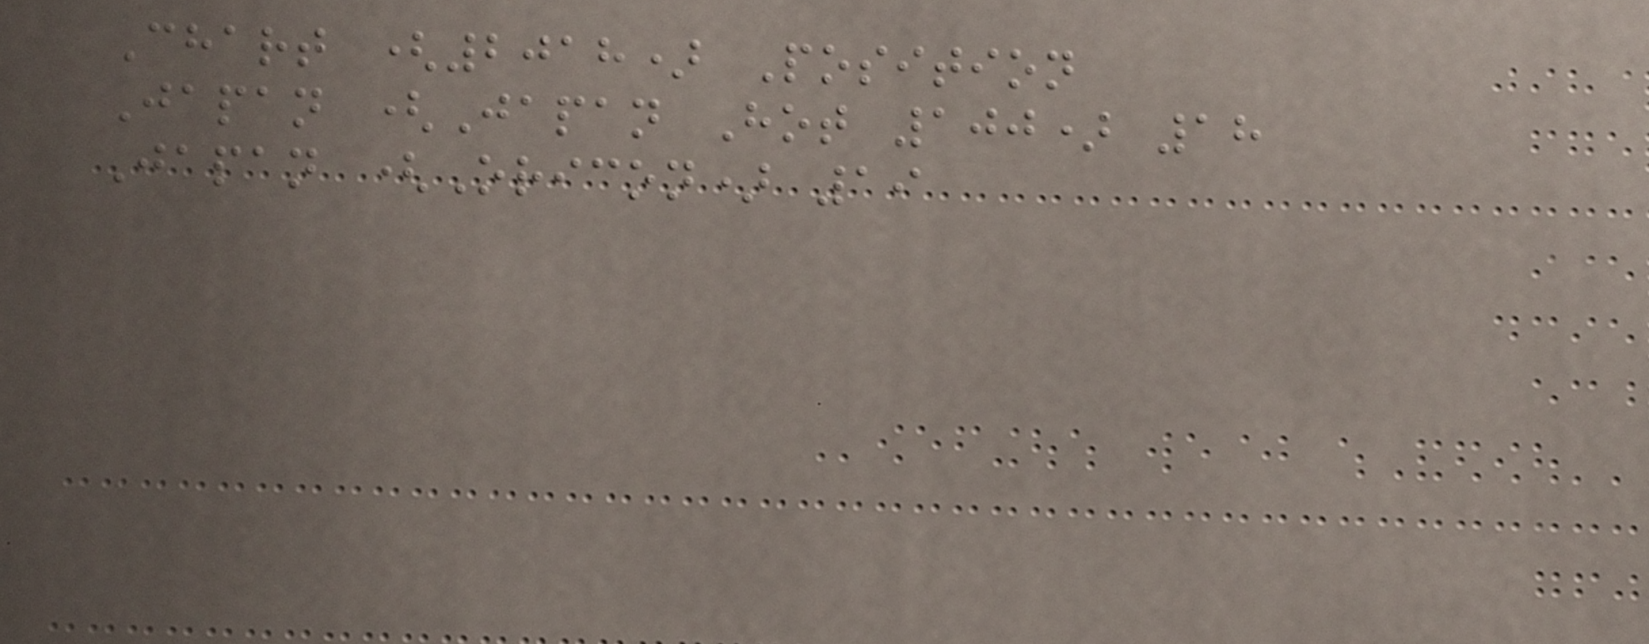Chart (2018) Position
Japan (Japan Hot 100) 18
Japan (Oricon) 19
